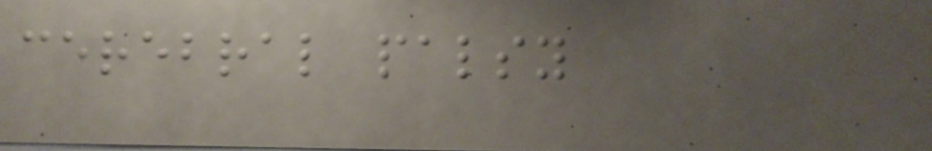cerebral palsy
